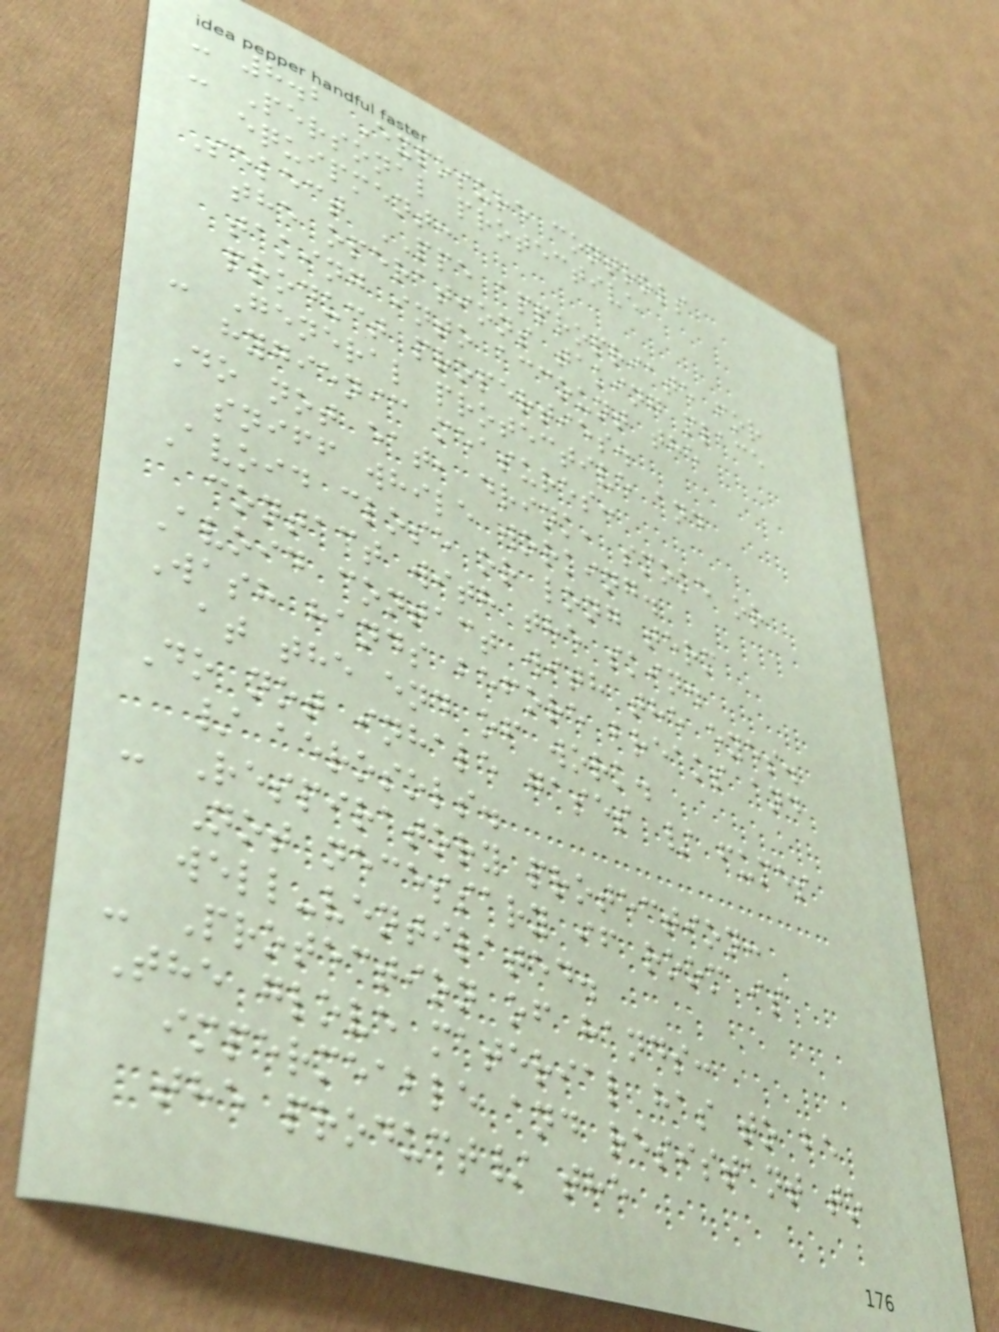- 8.2 Exposure controls
- Personal protective
equipment:
Select PPE appropriate for
the operations taking place
taking into account the
product properties.
- General protective and
hygienic measures:
Do not eat, drink, smoke or
sniff while working.
Avoid close or long term
contact with the skin.
Avoid contact with the eyes.
Wash hands before breaks and
at the end of work.
Do not inhale gases / fumes
/ aerosols.
- Respiratory protection:
Not necessary if room is
well-ventilated.
- Protection of hands:
The glove material has to be
impermeable and resistant to
the product/ the
